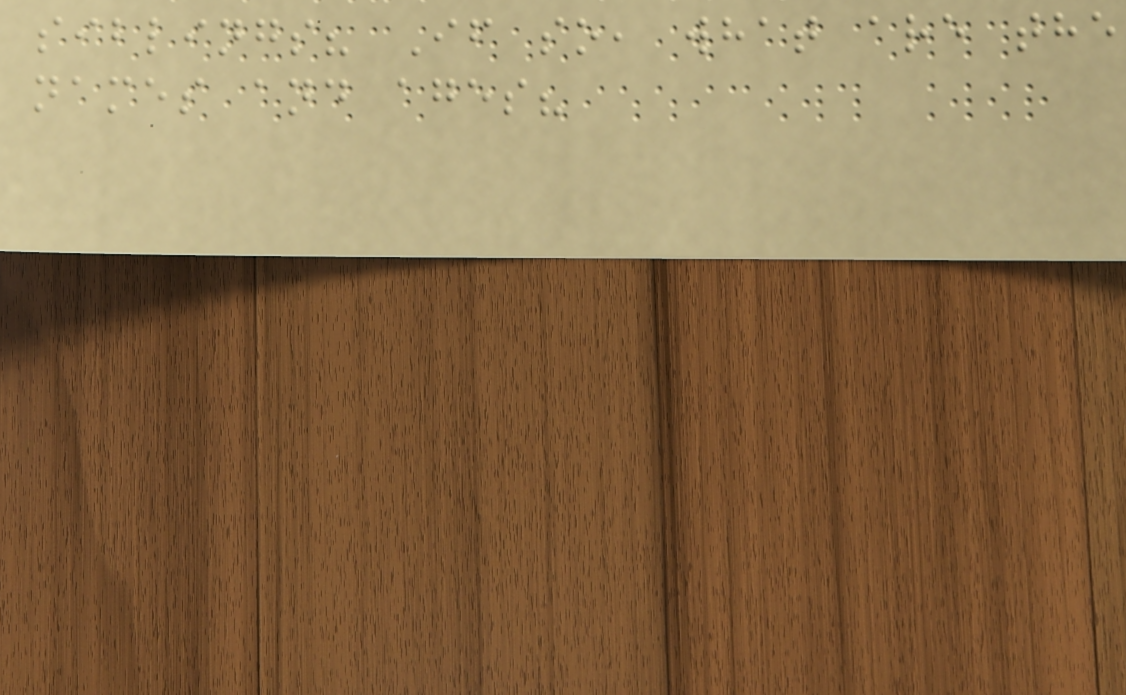siblings? If so, what are the
names and ages?
